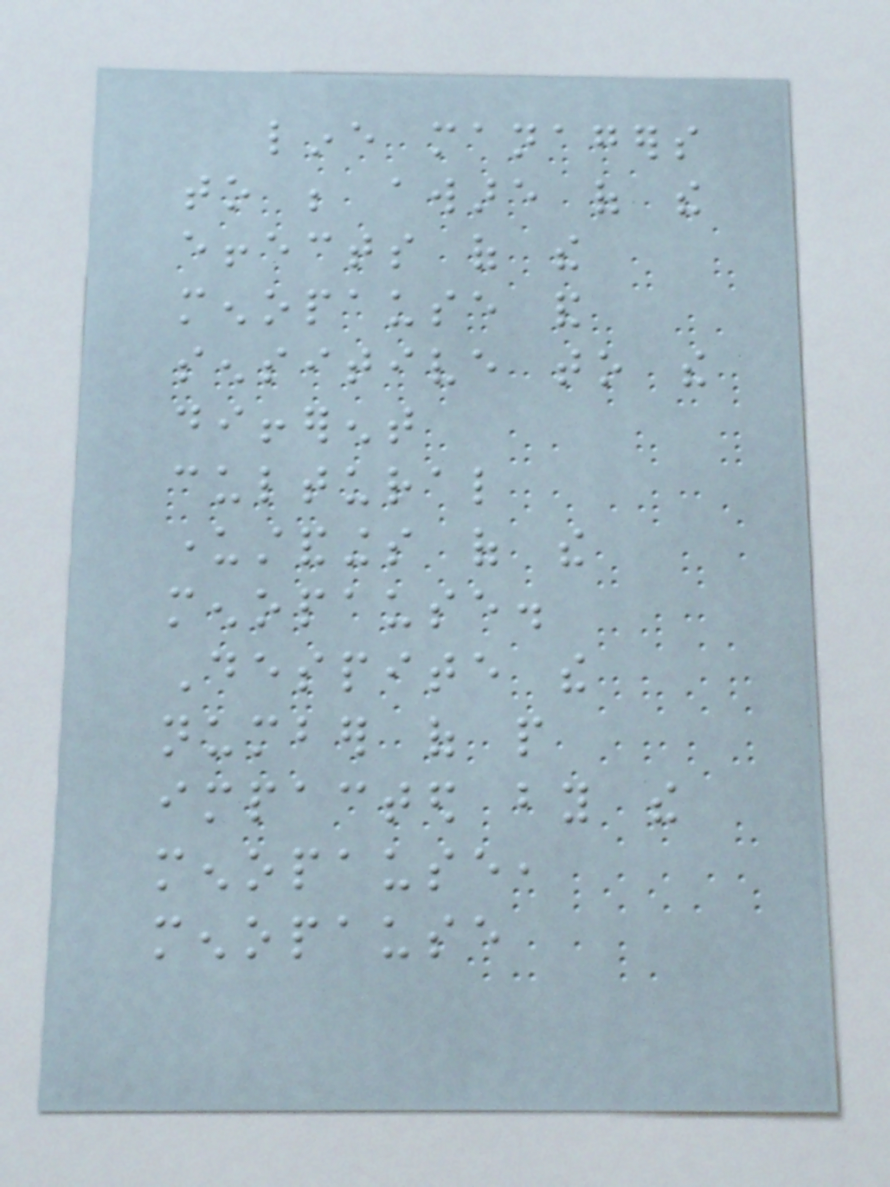line managers
to be aware of the
effects of the
menopause and
sensitive to the
different
cultural
understandings of the
menopause.
Despite the
number of people
impacted by the
menopause,
menopause
